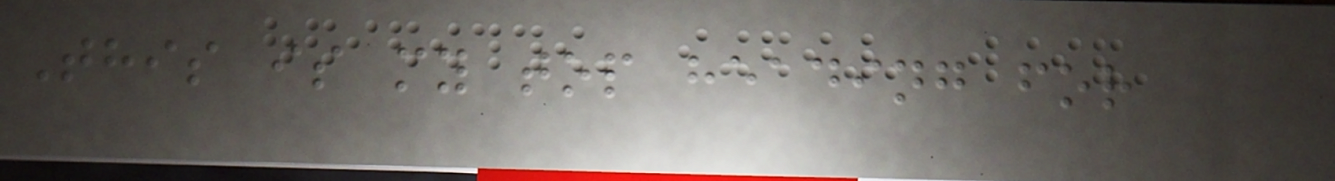This is my top heading for
